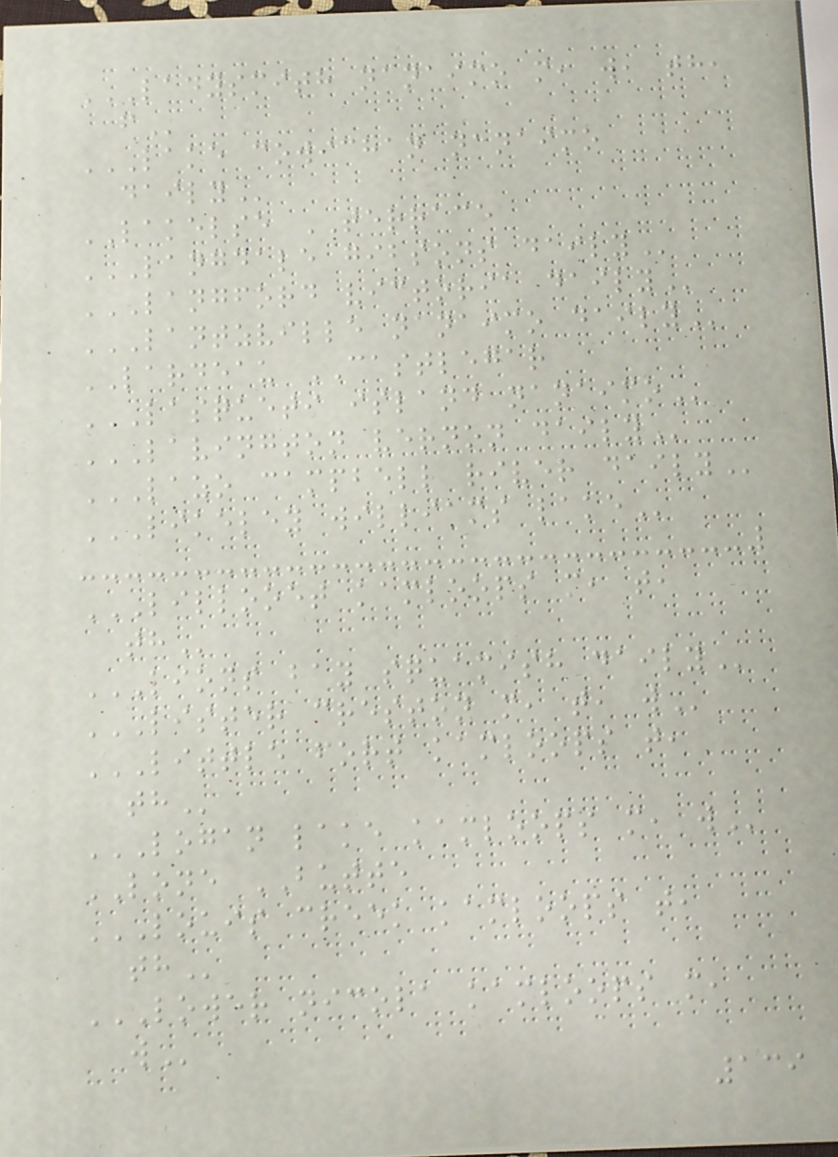LADYSMITH NANAIMO M, W, TH,
F
LAKE COWICHAN NANAIMO
DAILY
LAKELSE TERRACE
LANGDALE GIBSONS DAILY
LANGFORD VICTORIA DAILY
LANTZVILLE NANAIMO DAILY
LARDEAU CASTLEGAR
LASQUETI ISLAND NANAIMO
LAVINGTON VERNON DAILY
LAZO CAMPBELL RIVER DAILY
LIKELEY WILLIAMS LAKE
LILLOOET KAMLOOPS M, T,
TH
LIONS BAY SQUAMISH DAILY
LISTER CRESTON M, T, W
LITTLE FORT KAMLOOPS T,
TH
LOGAN LAKE KAMLOOPS M, W
LONE BUTTE
LOUIS CREEK KAMLOOPS T,
TH
LOWER NICOLA KAMLOOPS M,
W
139
